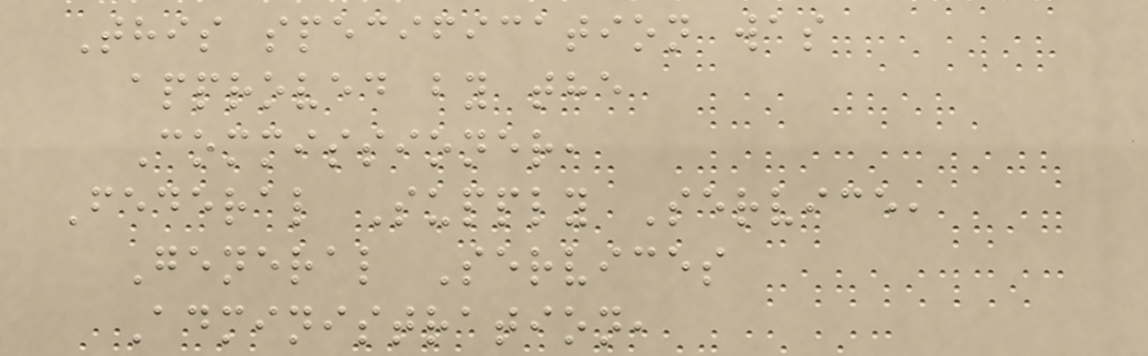This specification was
approved by the
Commissioner,
Federal Supply Service,
General Services
Administration,
